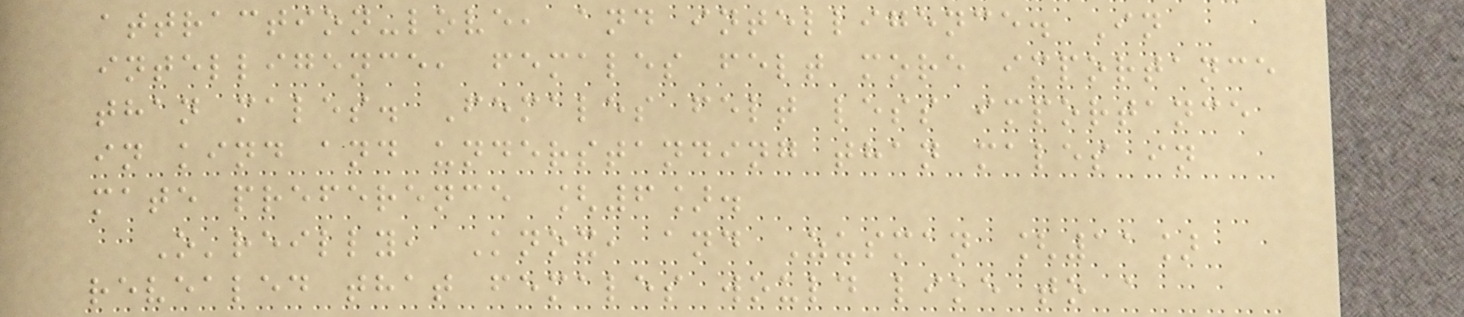attraction-love, and intelligence. In
intelligence, females felt more importance
than males. Females felt less importance
in kind and understanding than males in
mate preference [6].
O'reilly, Knox, and Zusman [11]
revealed that females would like to a
